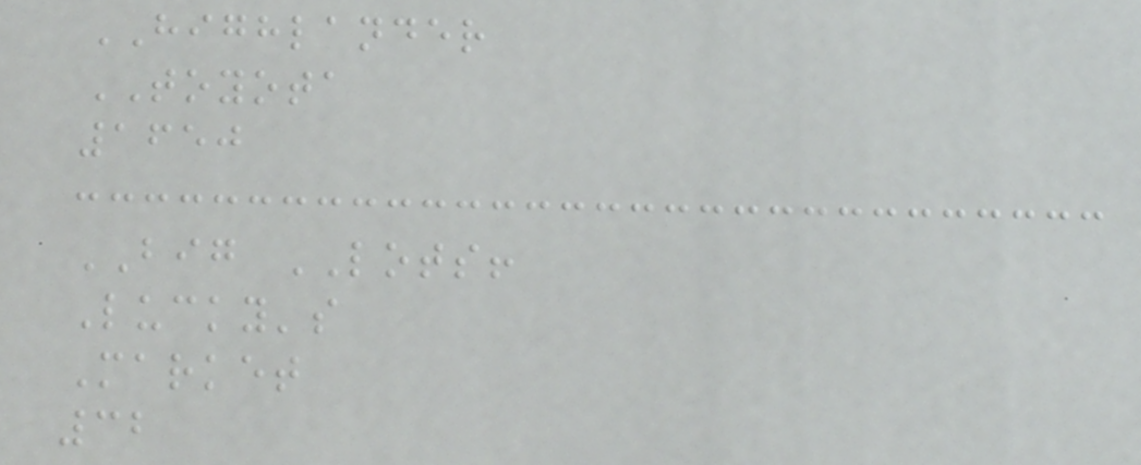HIGHLANDER
TOYOTA
1650
BIG LOTS!
Lucky's
Market
32
